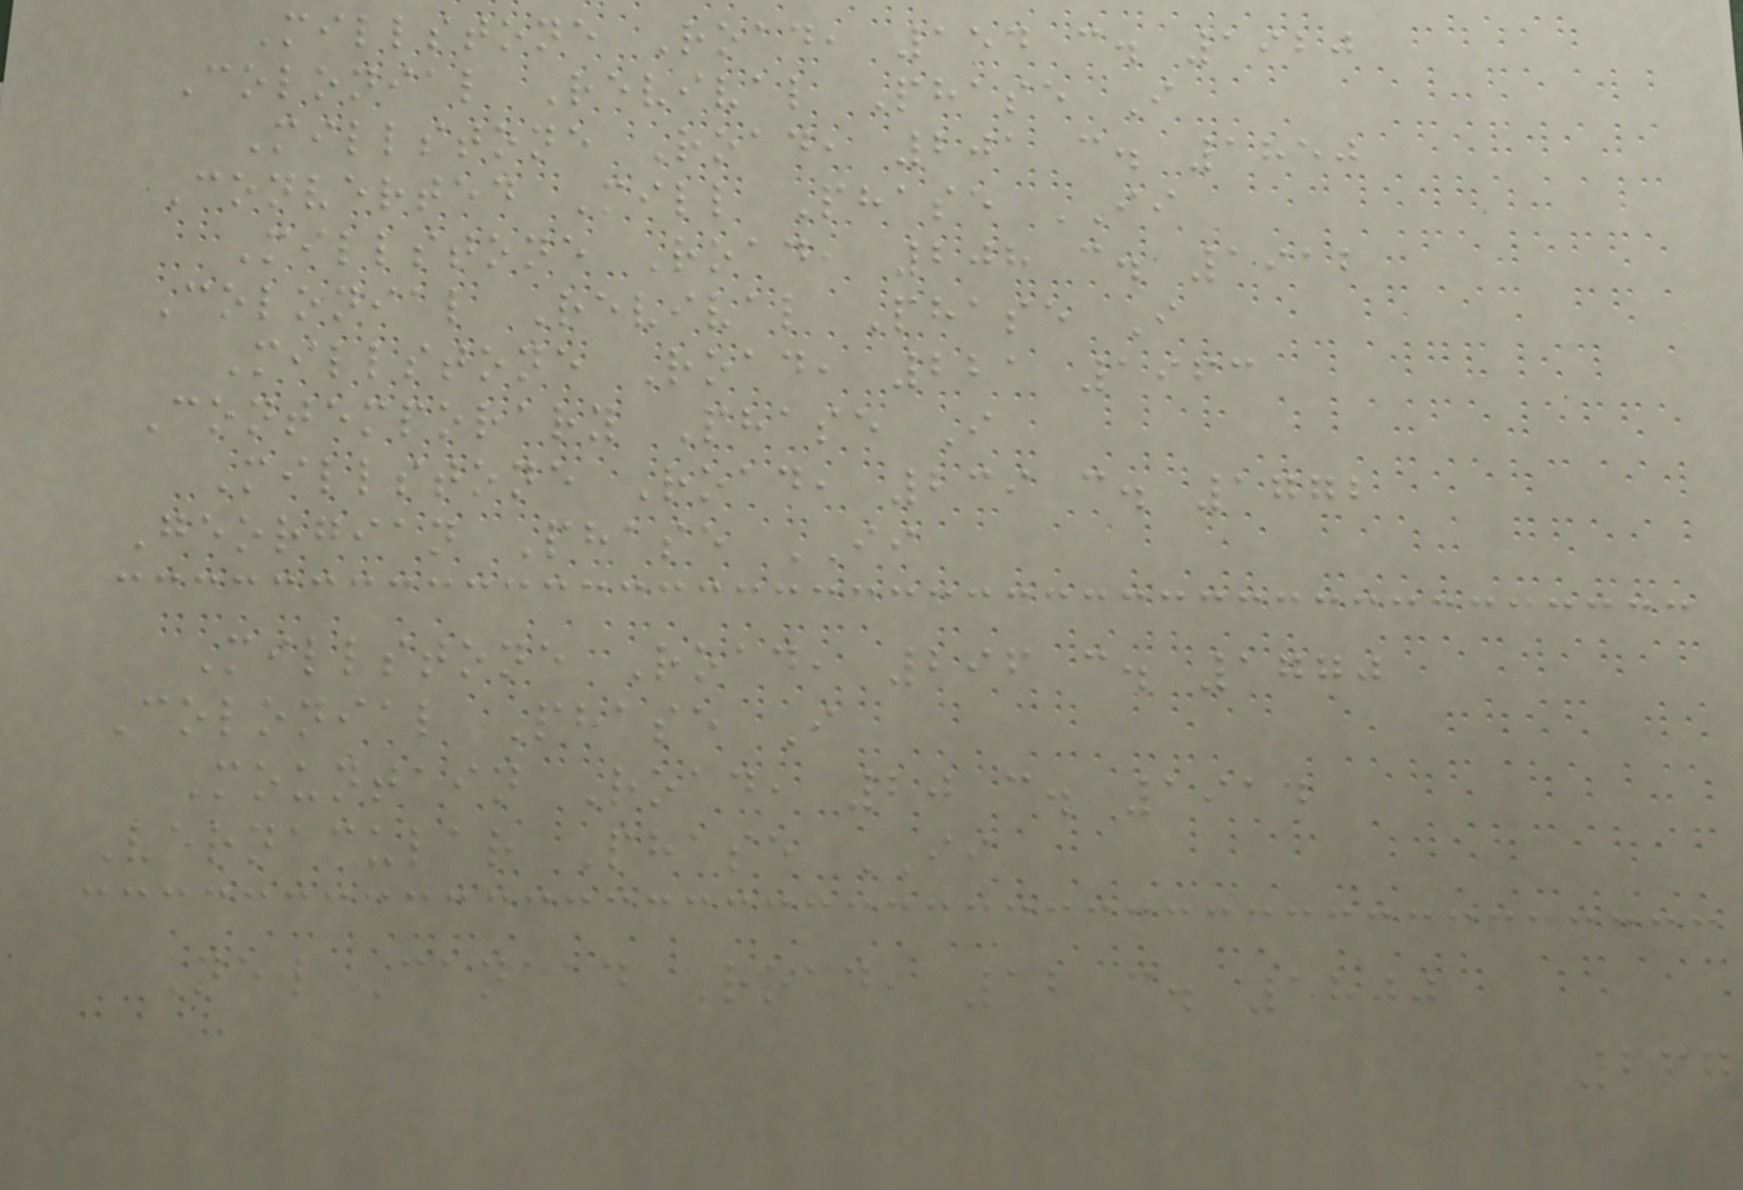Millstone Road, 154 c. 1920
Colonial Revival Phase I
Millstone Road, 201 c. 1850
Converted Mill Phase II
Millstone Road, 208 c. 1912
Colonial Revival Phase I
Millstone Road, 221 1963
Contemporary Phase I
Millstone Road, 239 c. 1772
Georgian Phase II
Millstone Road, 296 c. 1770
Colonial Phase I
Mountain Road, 20 c. 1914
Vernacular Phase II
New Canaad Road, 12 c. 1800
267
